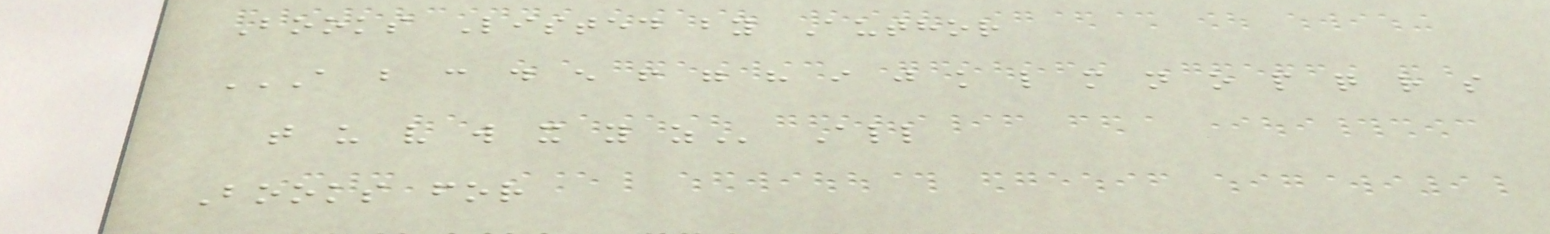Books Listed by Author
A B C D E F G H I J K L M N O P Q R S
T U V W X Y Z All
Books for
